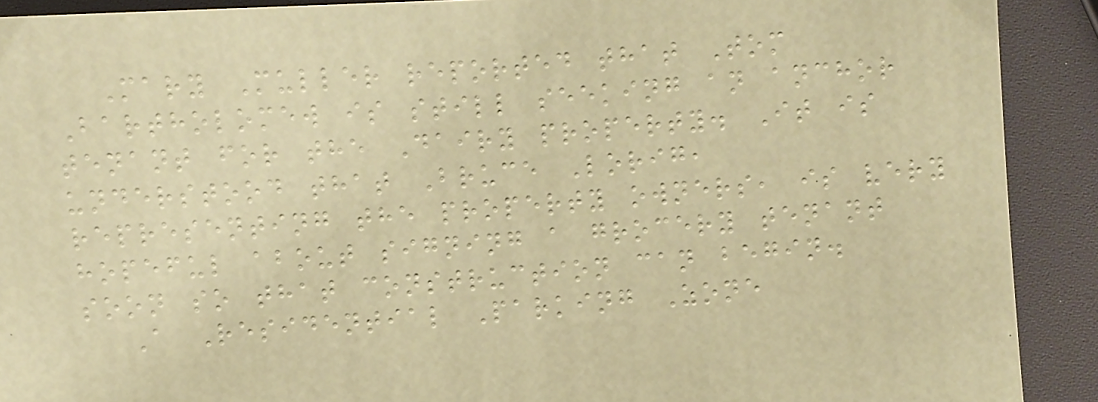Mary Muller reported that Tom
Bartholomew is still seeking an anchor
tenant for the Dairy property. It is
understood that Bruce Lorig,
representing the property owners, is very
hopeful about signing a grocery tenant
soon so that construction can begin.
A Residential Parking Zone
